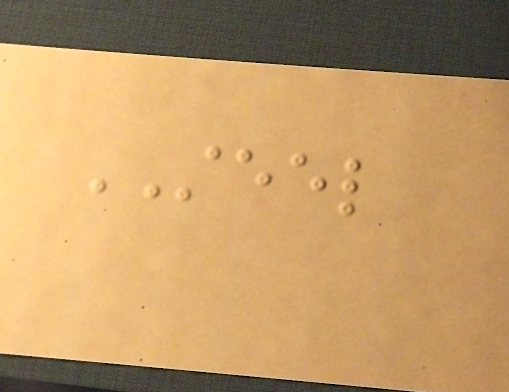STEEL
